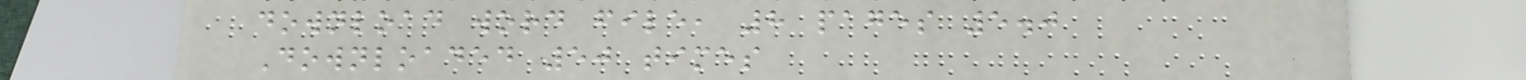download word file, 8 pages 5.0
Downloaded 50 times
